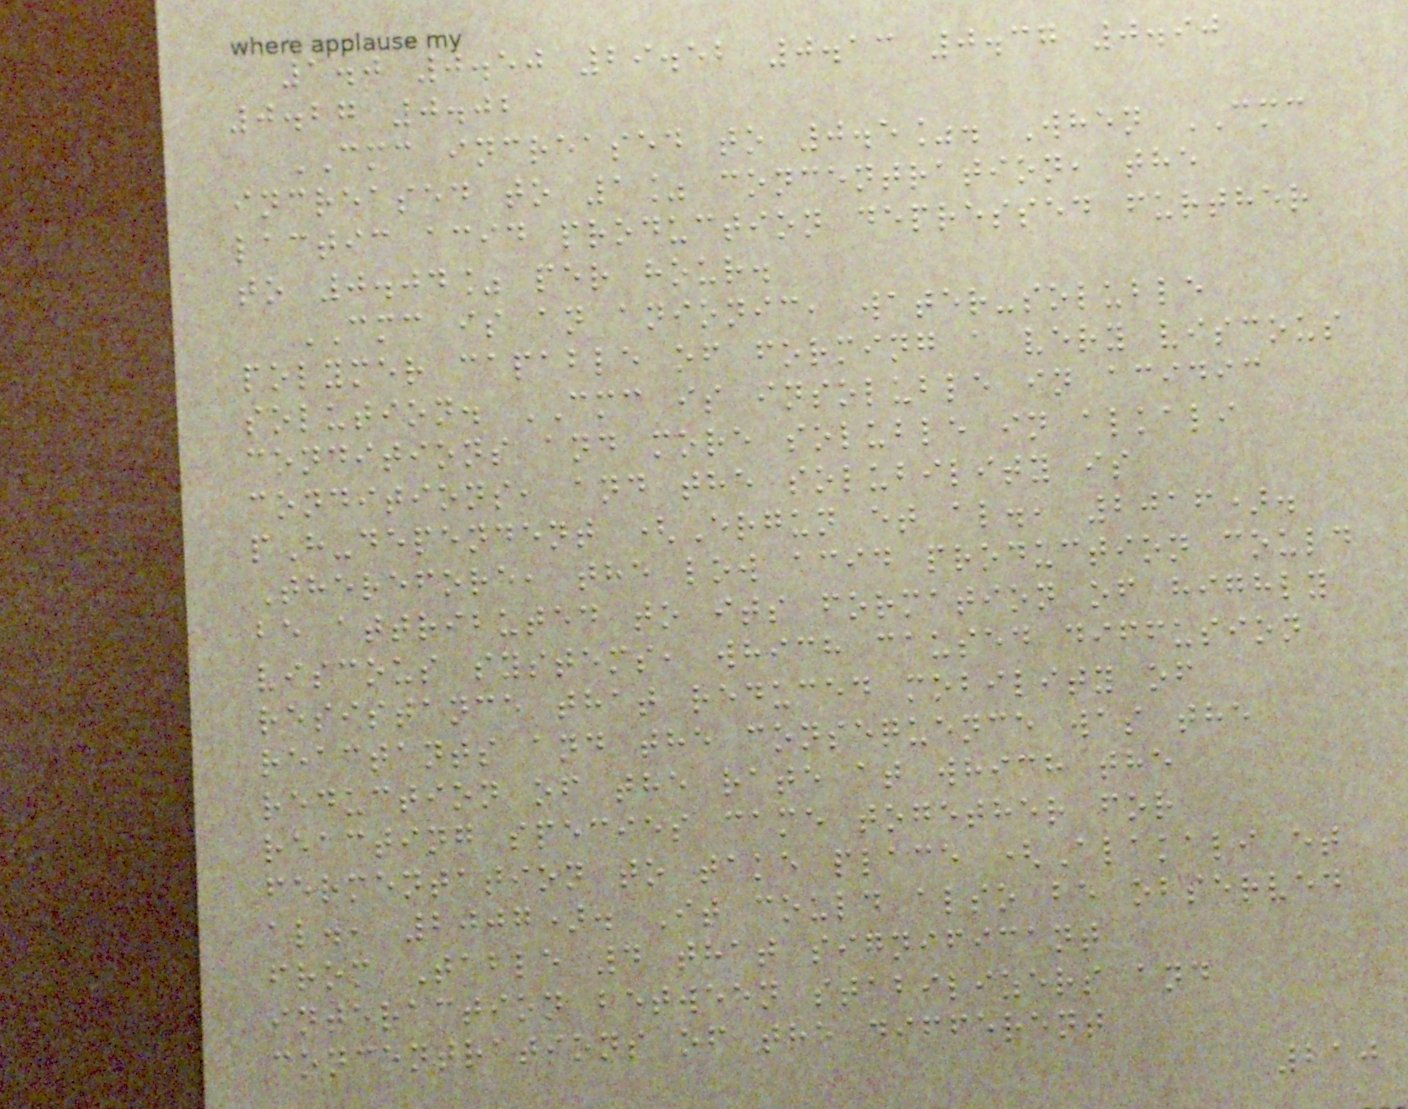1.0 0.50 29.52 0.13 0.37 0.90
0.27 0.02
CMC increased to 0.5%. When CMC
increased to 1% concentration, the
lactic acid production depressed further
to 0.04% per hour.
CMC is an anionic, water-soluble
polymer capable of forming a very viscous
solution. CMC is insoluble in acidic
conditions and more soluble in alkali
conditions, and the solubility is
pH-dependent (Ergun et al., 2016).
Therefore, the low acid production could
be attributed to its formation of highly
viscous systems, which caused diffusion
resistance that reduced mobility of
reactants and the consequence was the
reduction of the rate at which the
reacting species came together for
fermentation to take place (Alakali et
al., 2007). It could also be observed
from Table 4 that significant
interaction between stabilizers and
concentrations of the different
210
